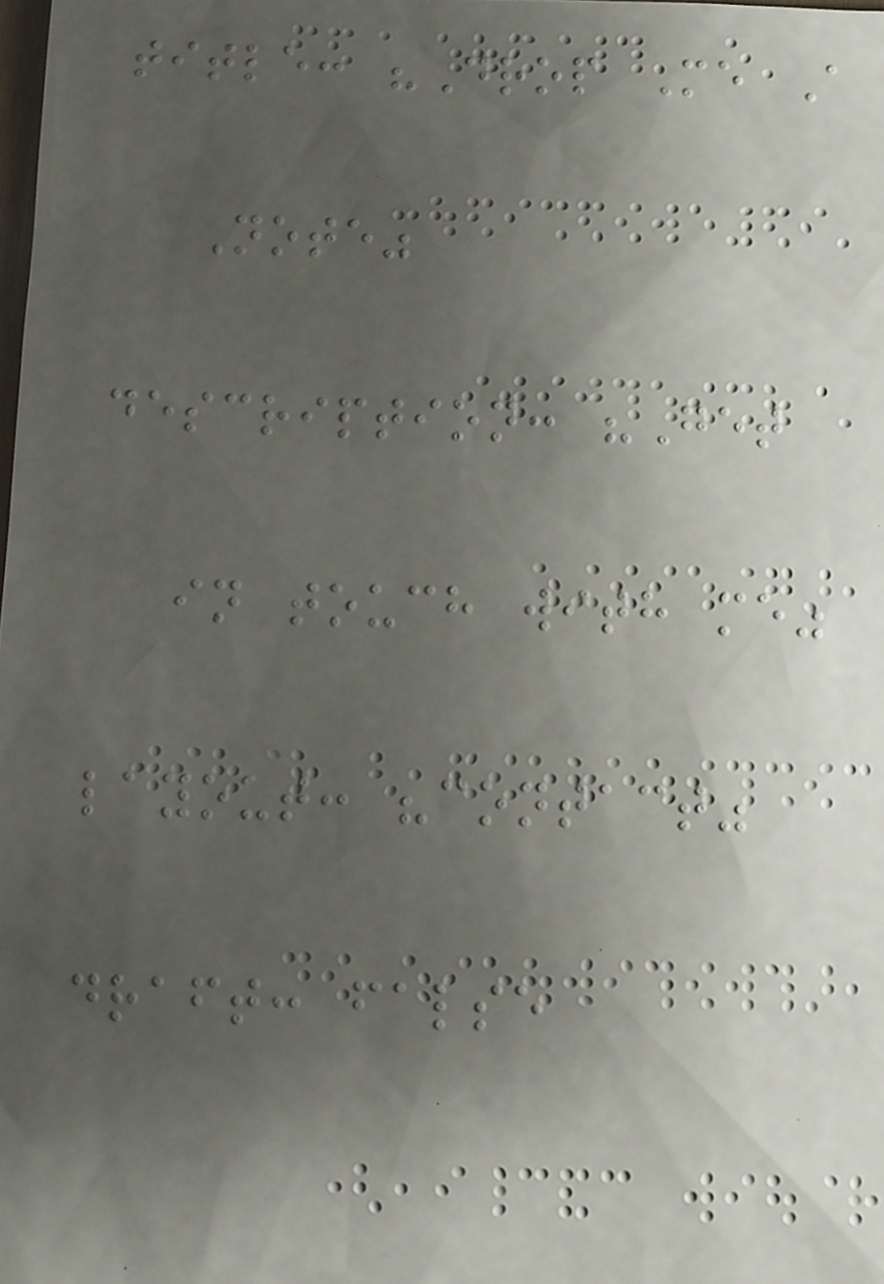title: "Drop Me A
Note"
description: "Get
in touch with me"
layout: "contact"
draft: false
